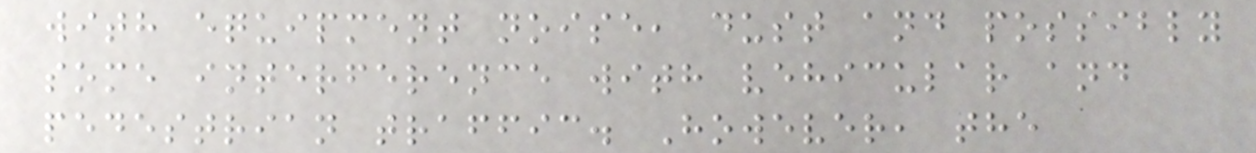with equipment noise, dust and possibly
some interference with vehicular and
pedestrian traffic. However, the
